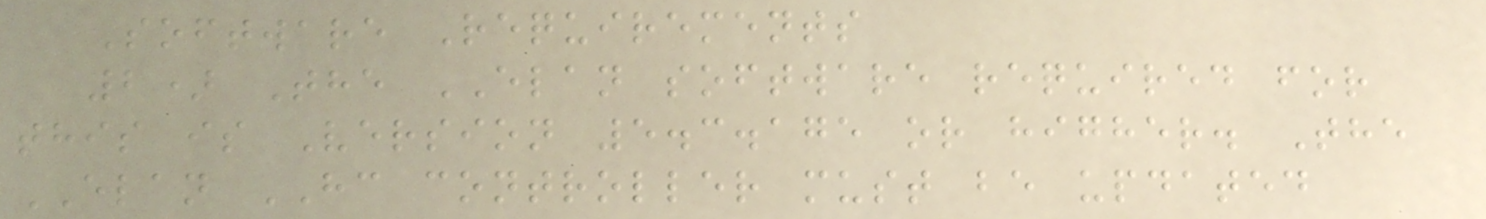Software Requirements
2) The ELAN software required for
this is Version 5.3.175 or higher. The
ELAN HC controller must be updated
